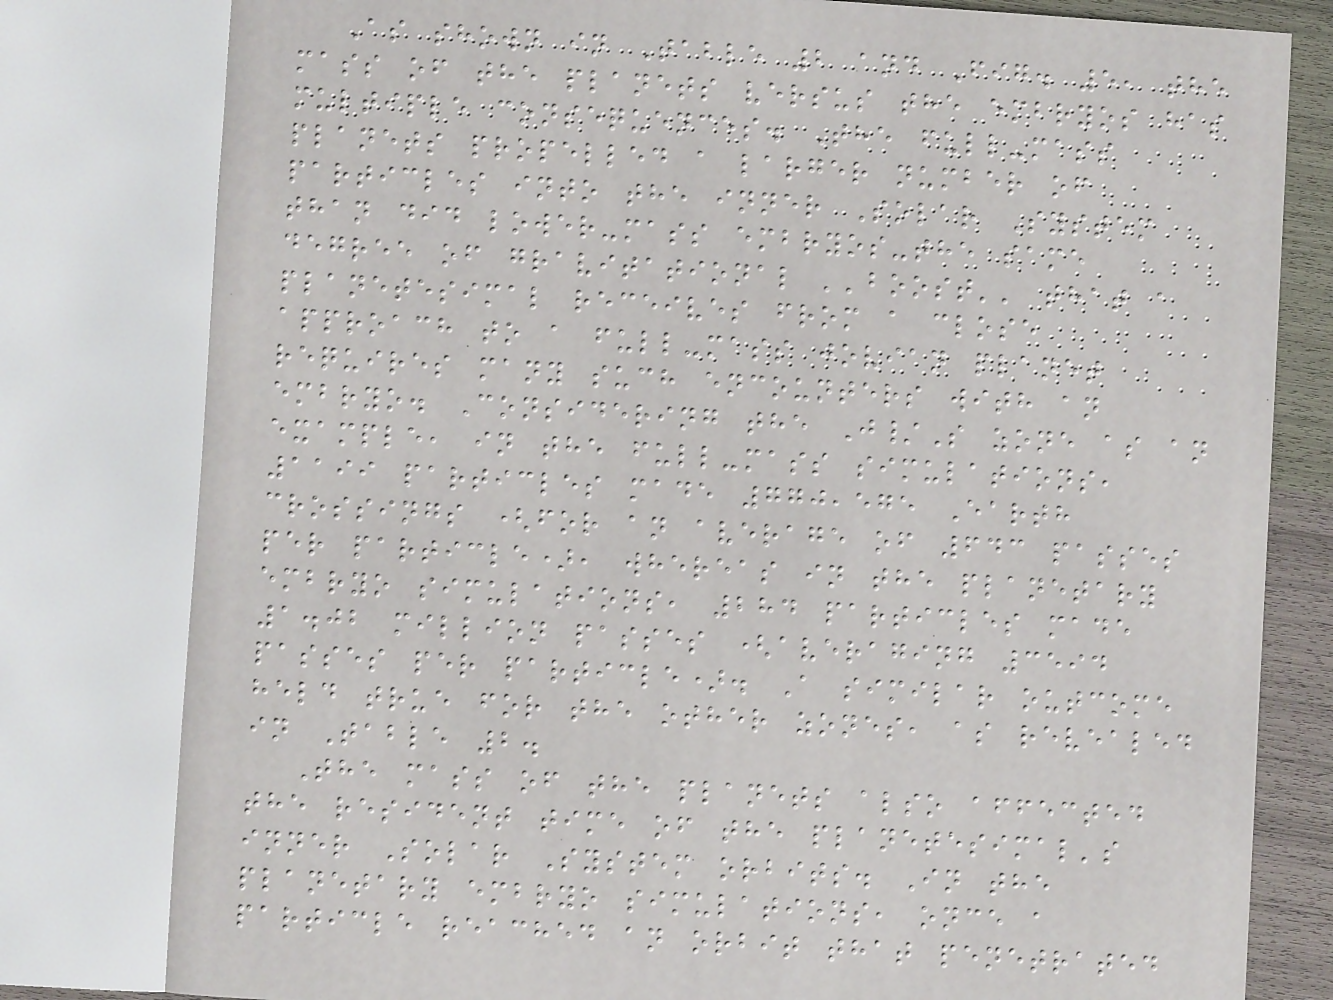As shown in Table 2 and Fig. 5, the
mass of the planets versus the embryos has
multiple consequences. The full-mass
planets propelled a larger number of
particles into the inner Solar System
than did lower-mass embryos-the same
degree of gravitational ''boost'' that a
planetesimal receives from a close
approach to a full-mass jovian planet
requires many such encounters with an
embryo. Considering the J/S zone as an
example, in the full-mass simulations,
1199 particles made 770,575 Earth
crossings (for an average of 643 passes
per particle), whereas in the planetary
embryo simulations, 284 particles made
1.02 million passes (averaging 3594
passes per particle). A similar outcome
held true for the other zones, as revealed
in Table 2.
The mass of the planets also affected
the resident time of the planetesimal's
inner Solar System orbits. In the
planetary embryo simulations, once a
particle reached an orbit that penetrated
